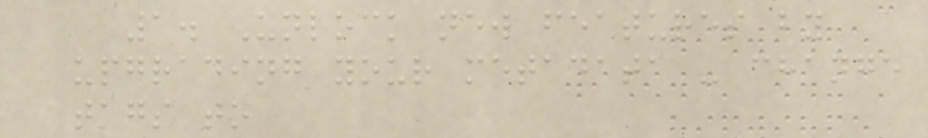1. Unlock new features by
upgrading your metadata - change
tags to
